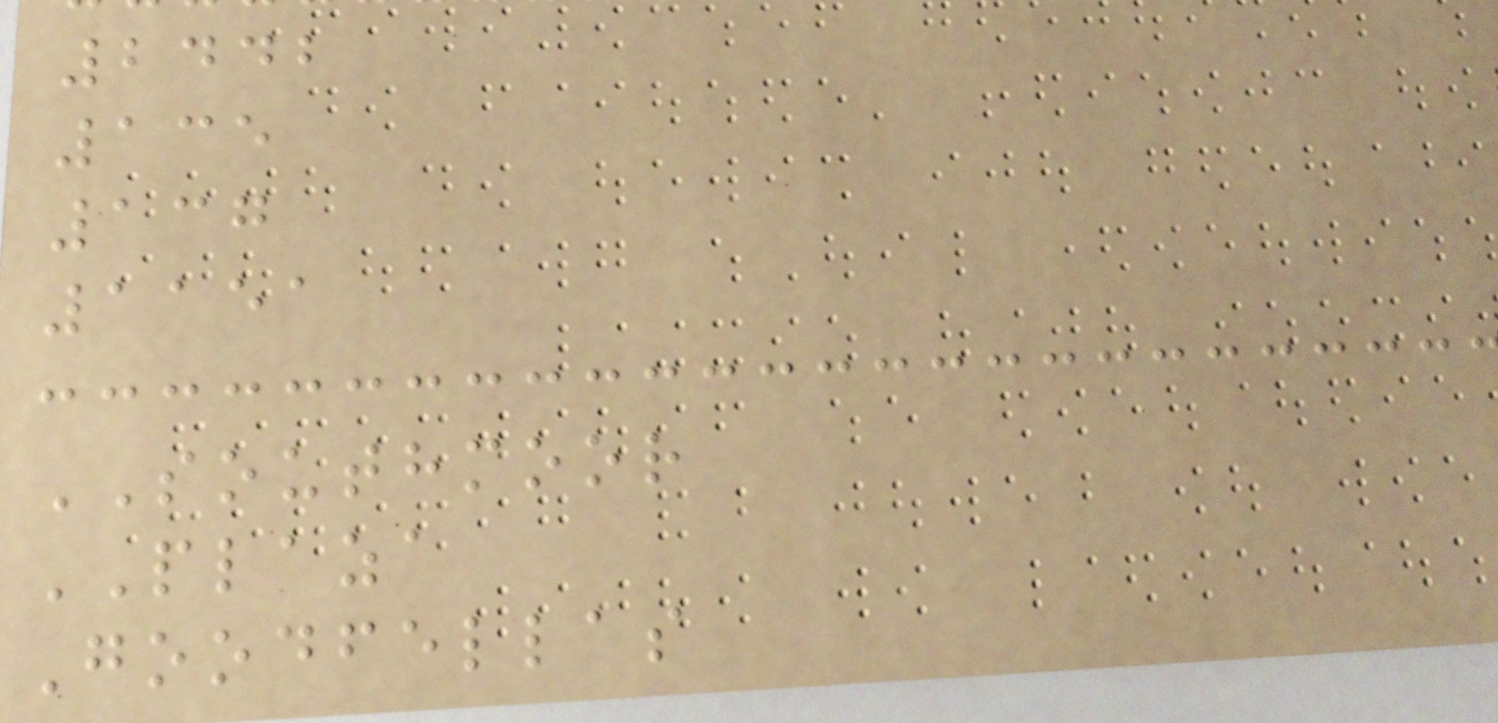2442
135
137
1151
SOUTHMOOR
PLAZA
Goodfellas
